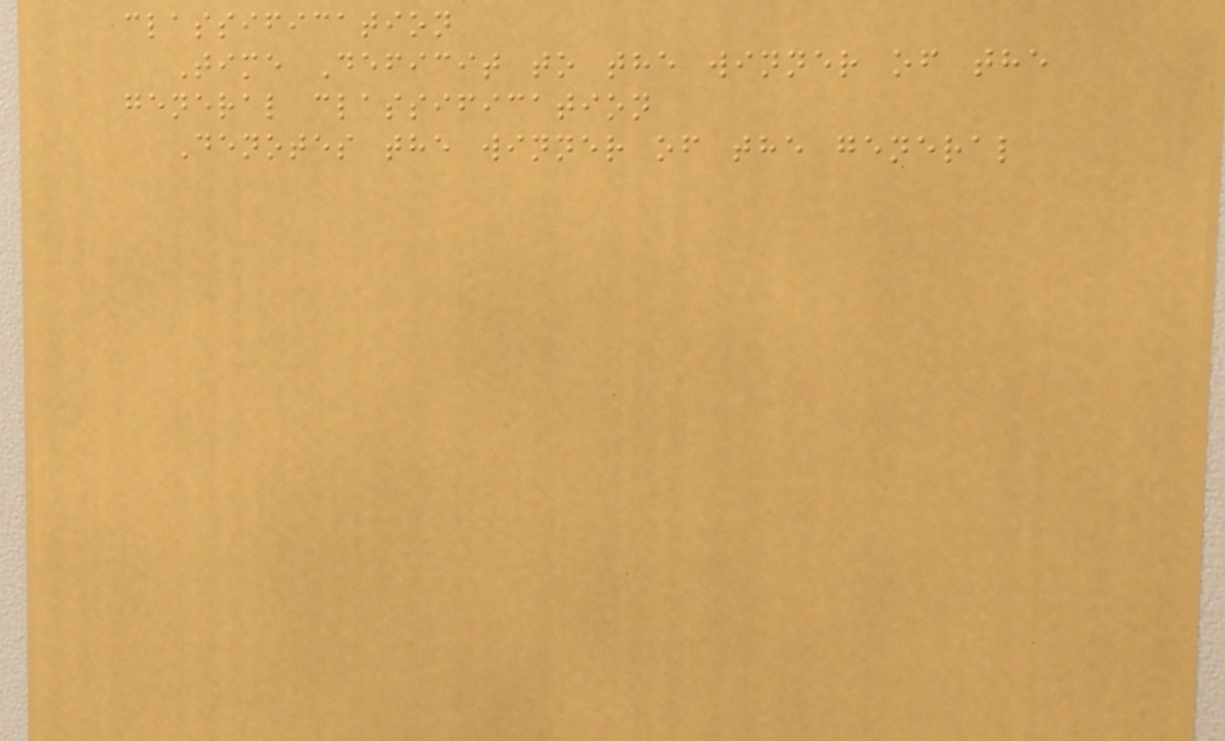classification
Time Deficit to the winner of the
general classification
Denotes the winner of the general
